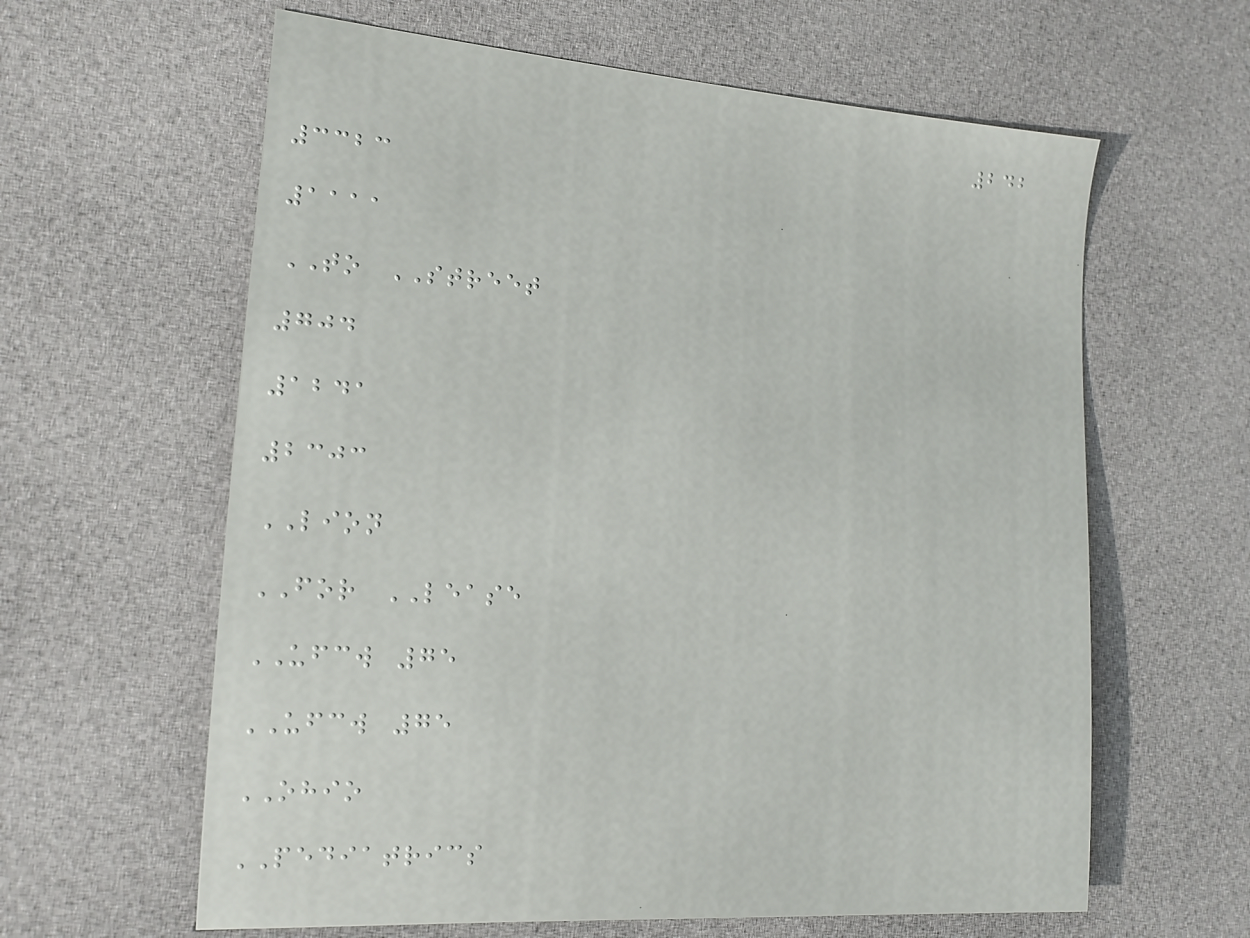242
3323
1111
TO STREET
704
1241
2303
LION
FOR LEASE
UFCW 75
UFCW 75
OHIO
PEDIATRICS
